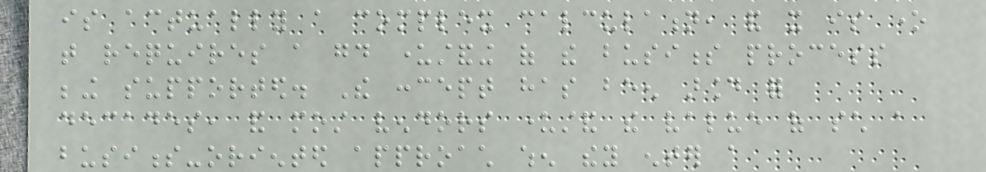is actually a complex calculation, and it is one
that requires a good understanding of the business process
being supported. The concept has been around for
decades, and most vendors understand the value of such a
business-oriented approach when they enter a
